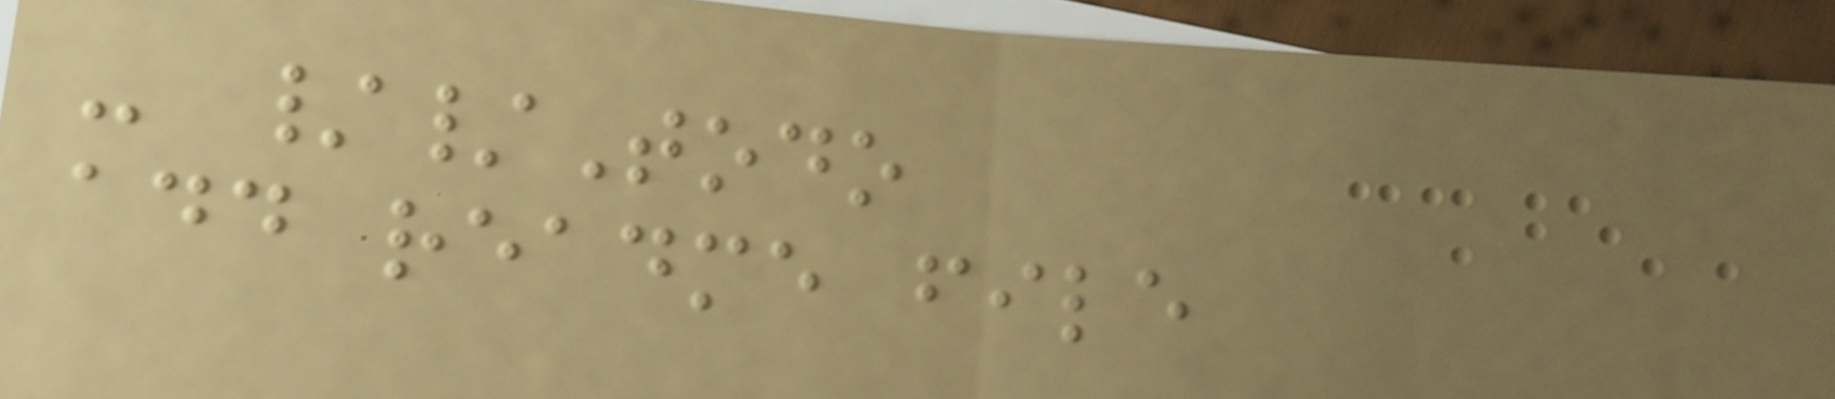- //Todo
add readme file
